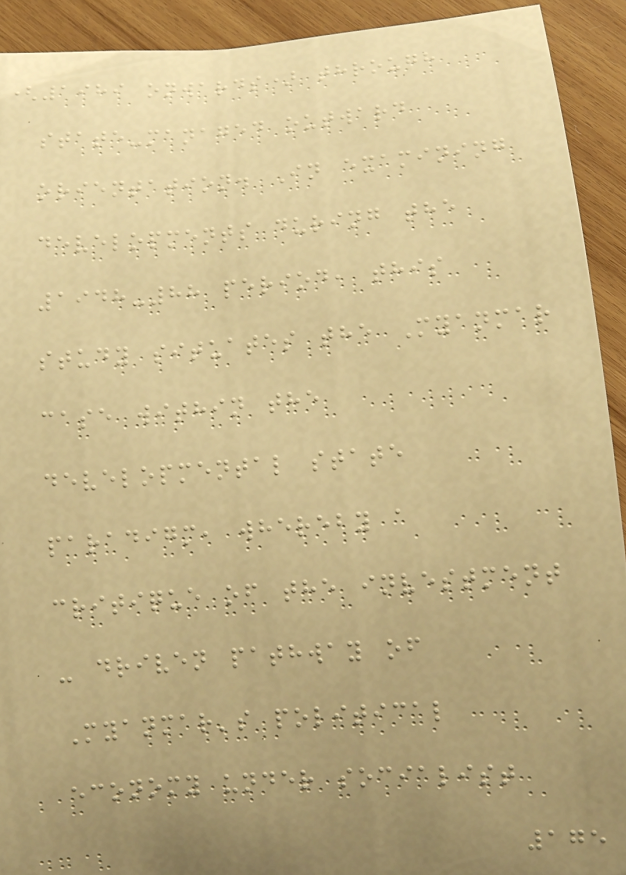(1989 onwards) through
state-managed outward
orientation. In examining
developments during the
1948-88 period, this
study situates the Myanmar
case within the
developmental state
paradigm, whereby a
critique of the investment
- driven pathway of
Myanmar's political
economy under socialist
175
